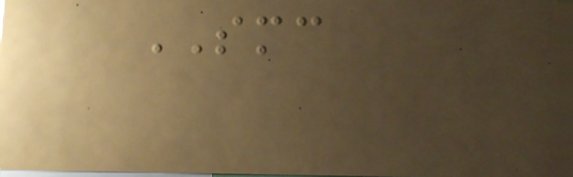SMC
